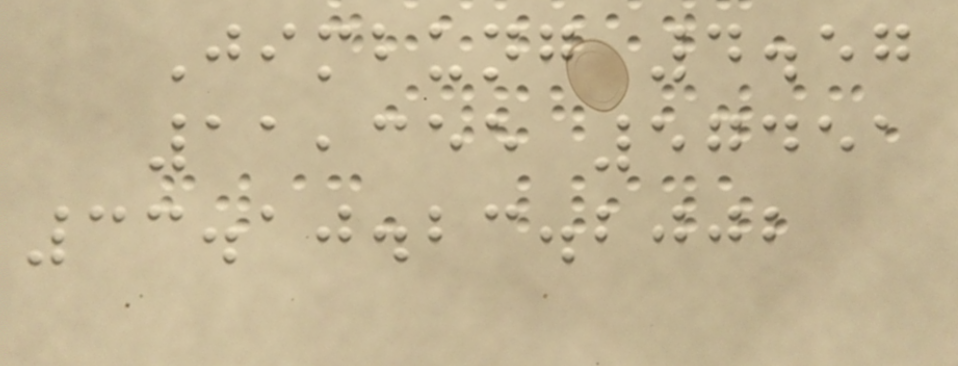Jimbung 4.57
11,355 57451
33.10.23.2002
